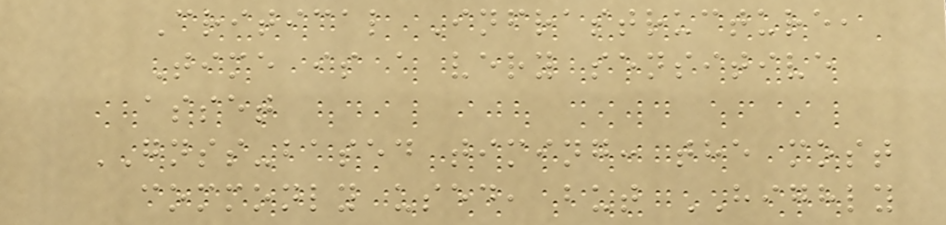Critical Infrastructure,
Time is a very sensitive
asset
GNSS-based timing: the most
commonly used, but HIGHLY
